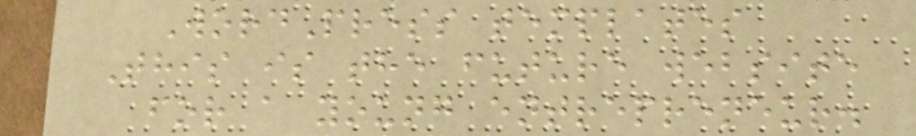WordPress templates
This is the future website
for a young entrepreneur.
